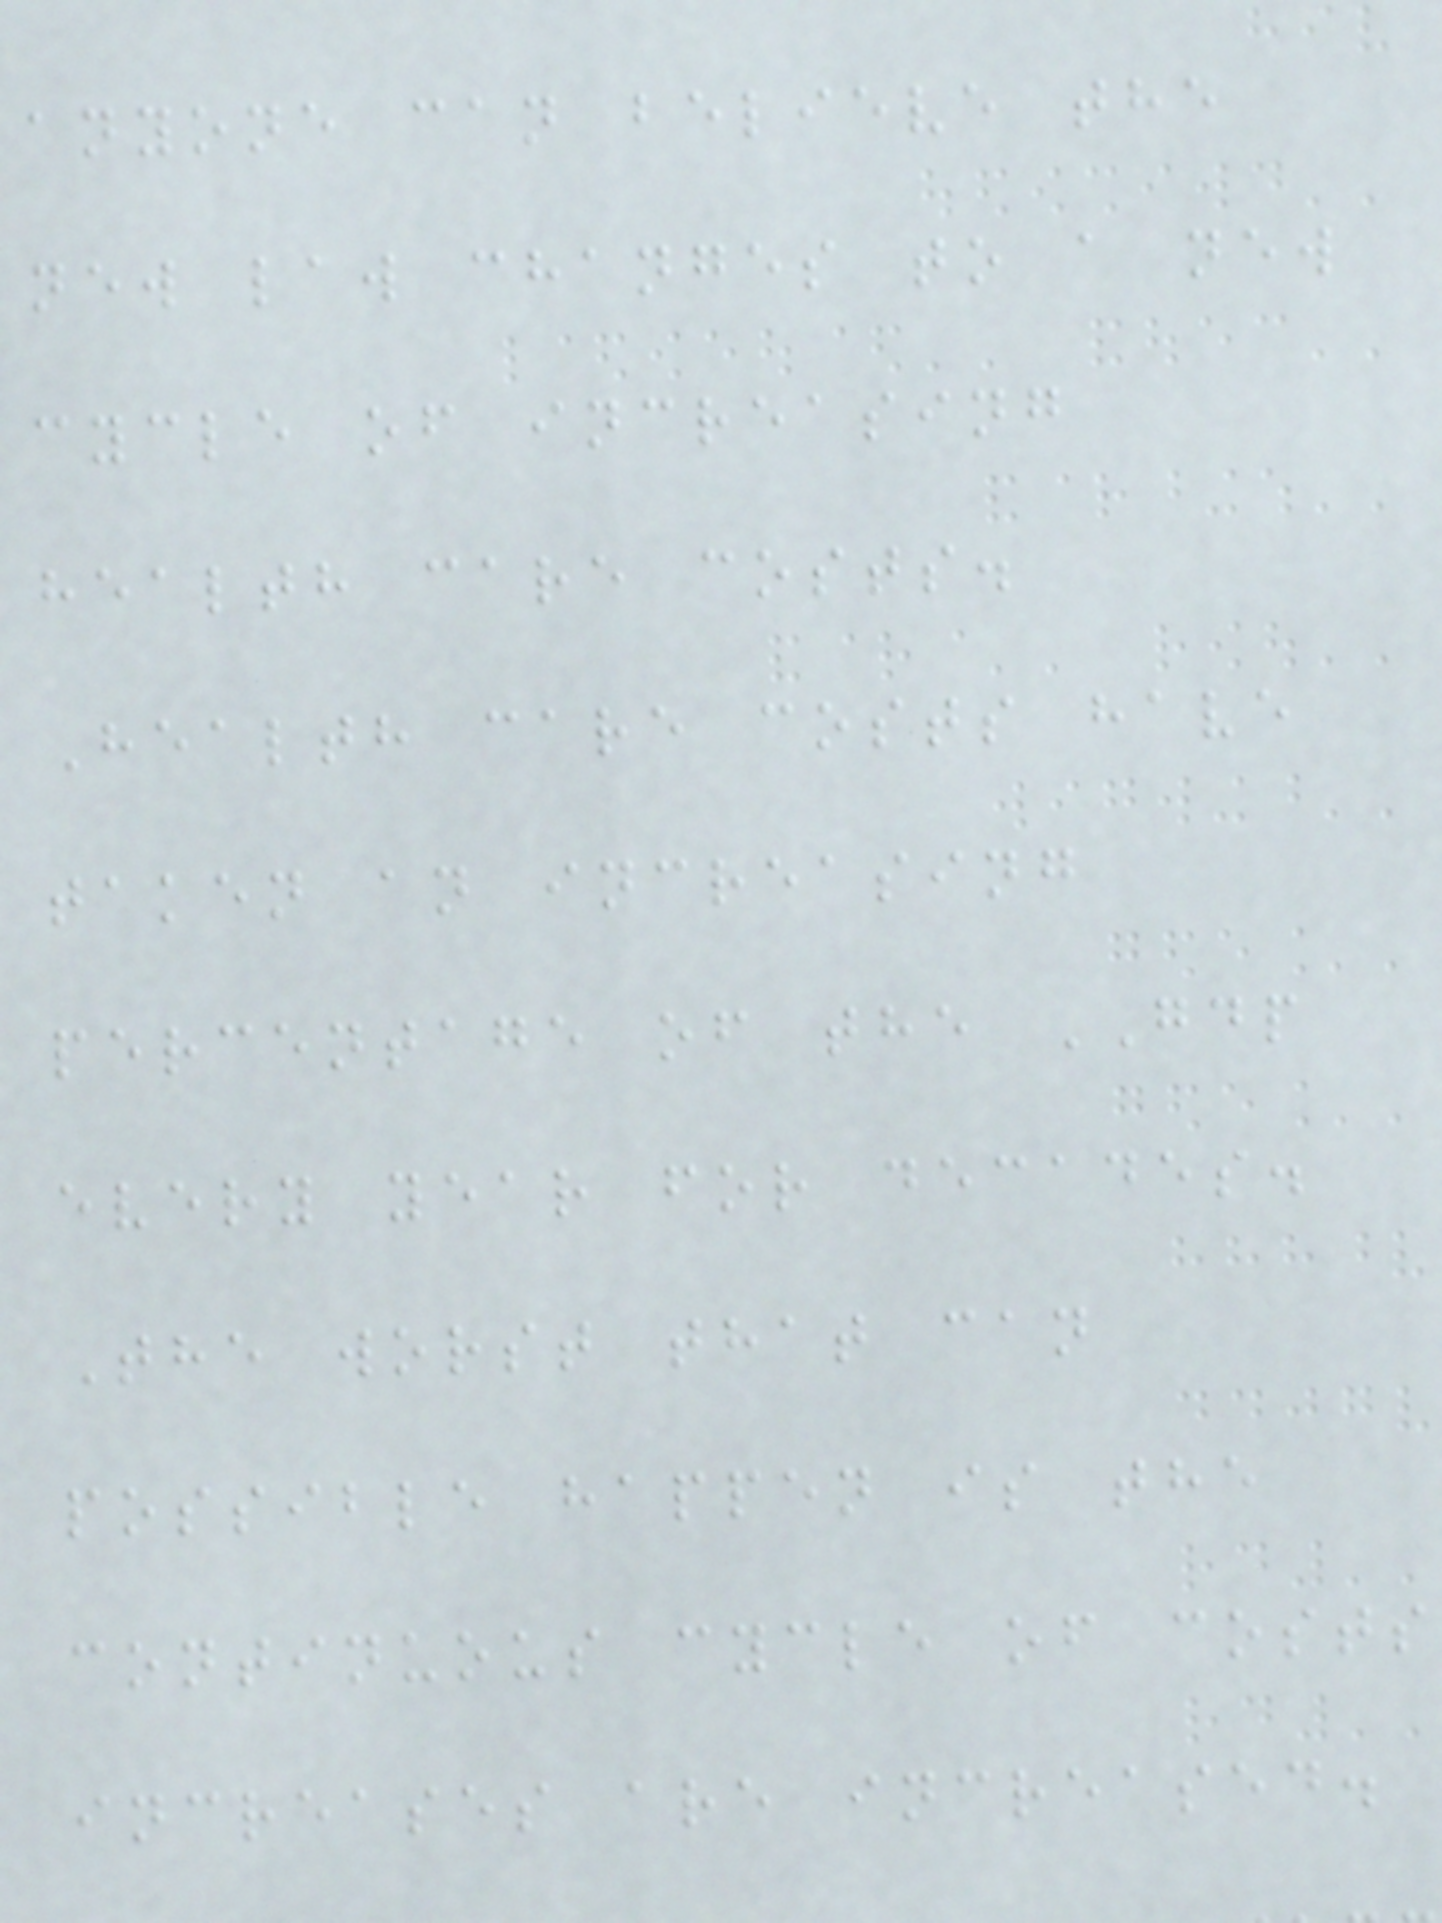anyone can believe the
new law changes to a new
cycle of increasing
health care costs.
Health care costs have
taken an increasing
percentage of the GDP
every year for decades.
The worst that can
possible happen is the
continuous cycle of costs
increases are increased.
